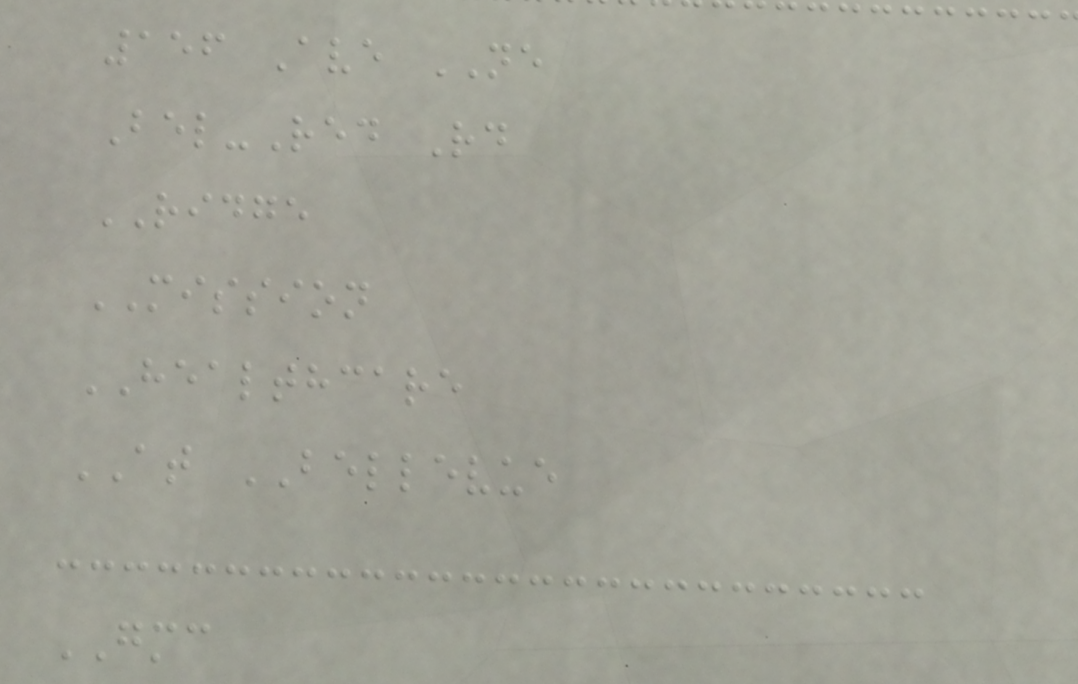156 Ave NE
Bel-Red Rd
RIDGE
MISSION
HEALTHCARE
AT BELLEVUE
GMC
